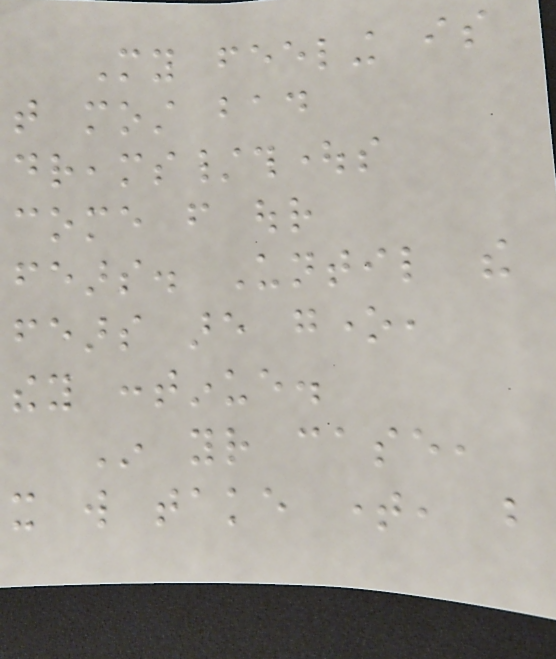My feeling is
that most bad
dreams/thoughts
come from our
fears. Until the
fears are gone,
they continue.
In your case,
it will take time, but
